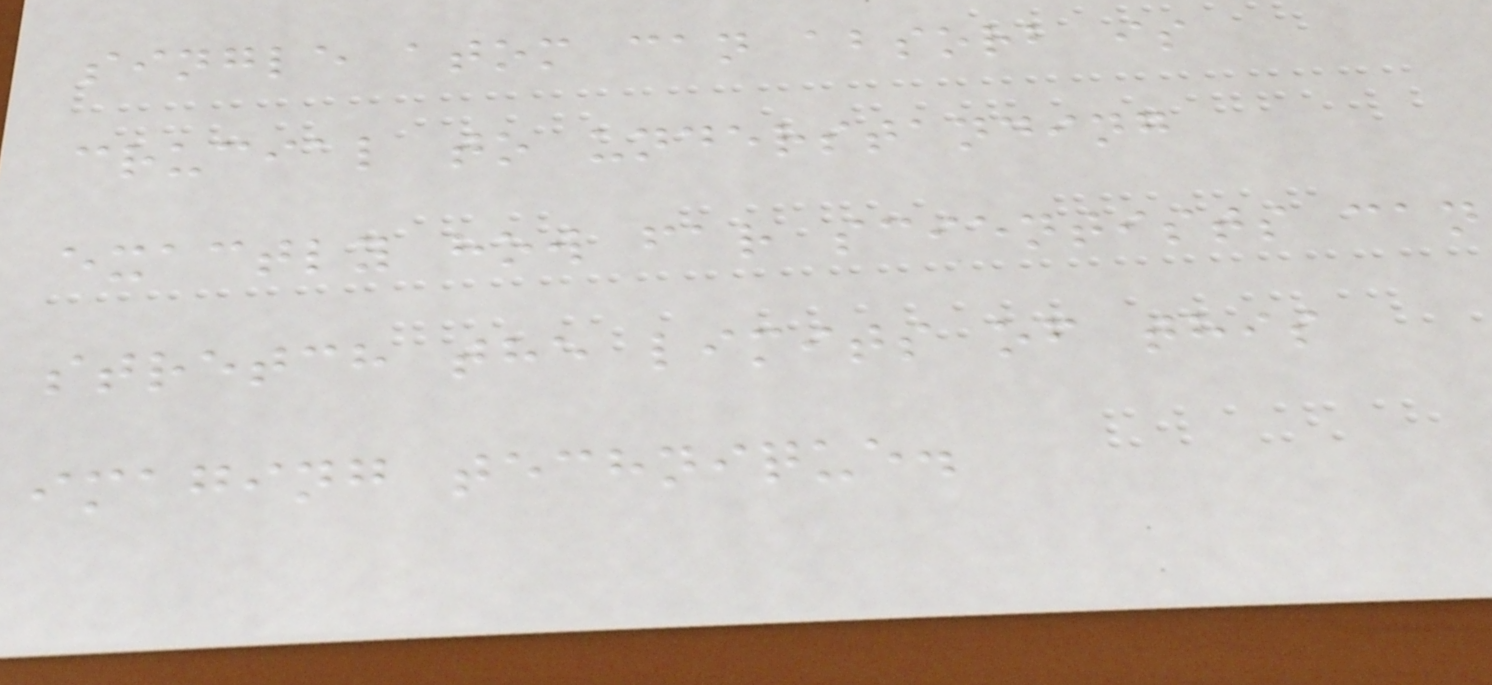single atom can absorb is
crucial to understanding
exactly how far scientists can
stretch the limits of this
imaging technique.
